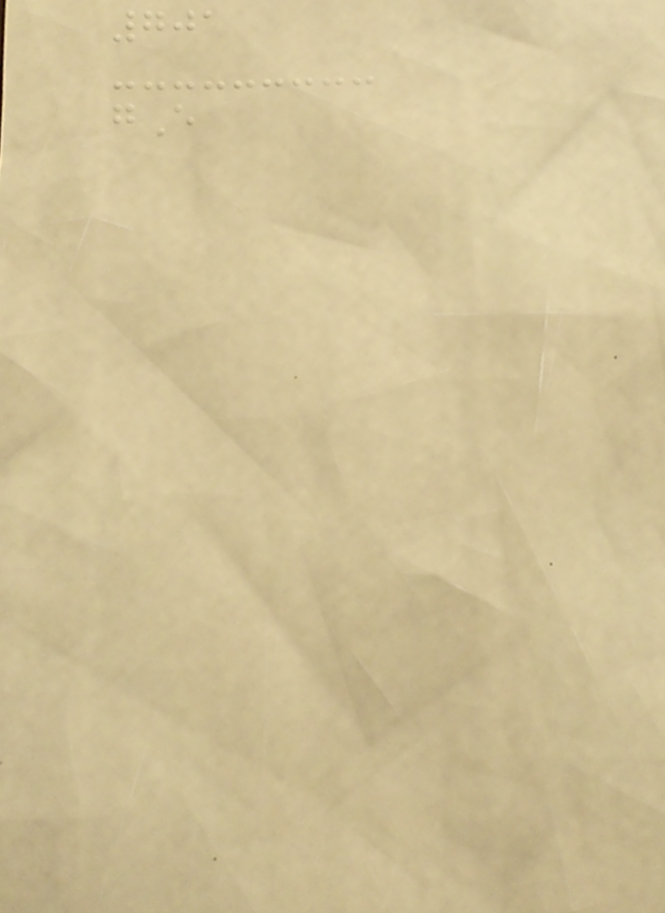701
gE
